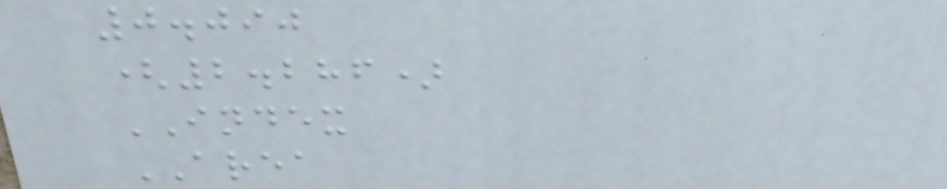0.090
(2.286)
INDEX
AREA
